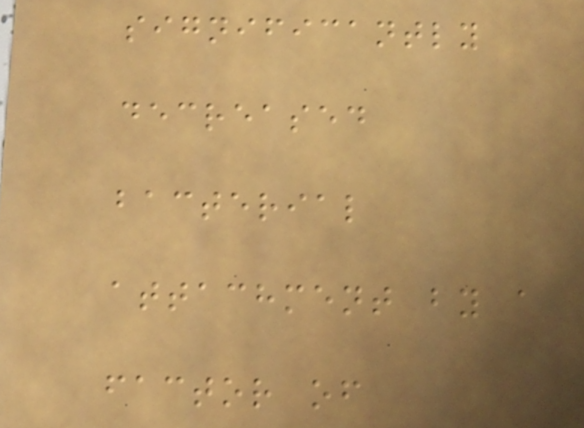significantly
decreased
bacterial
attachment by a
factor of
